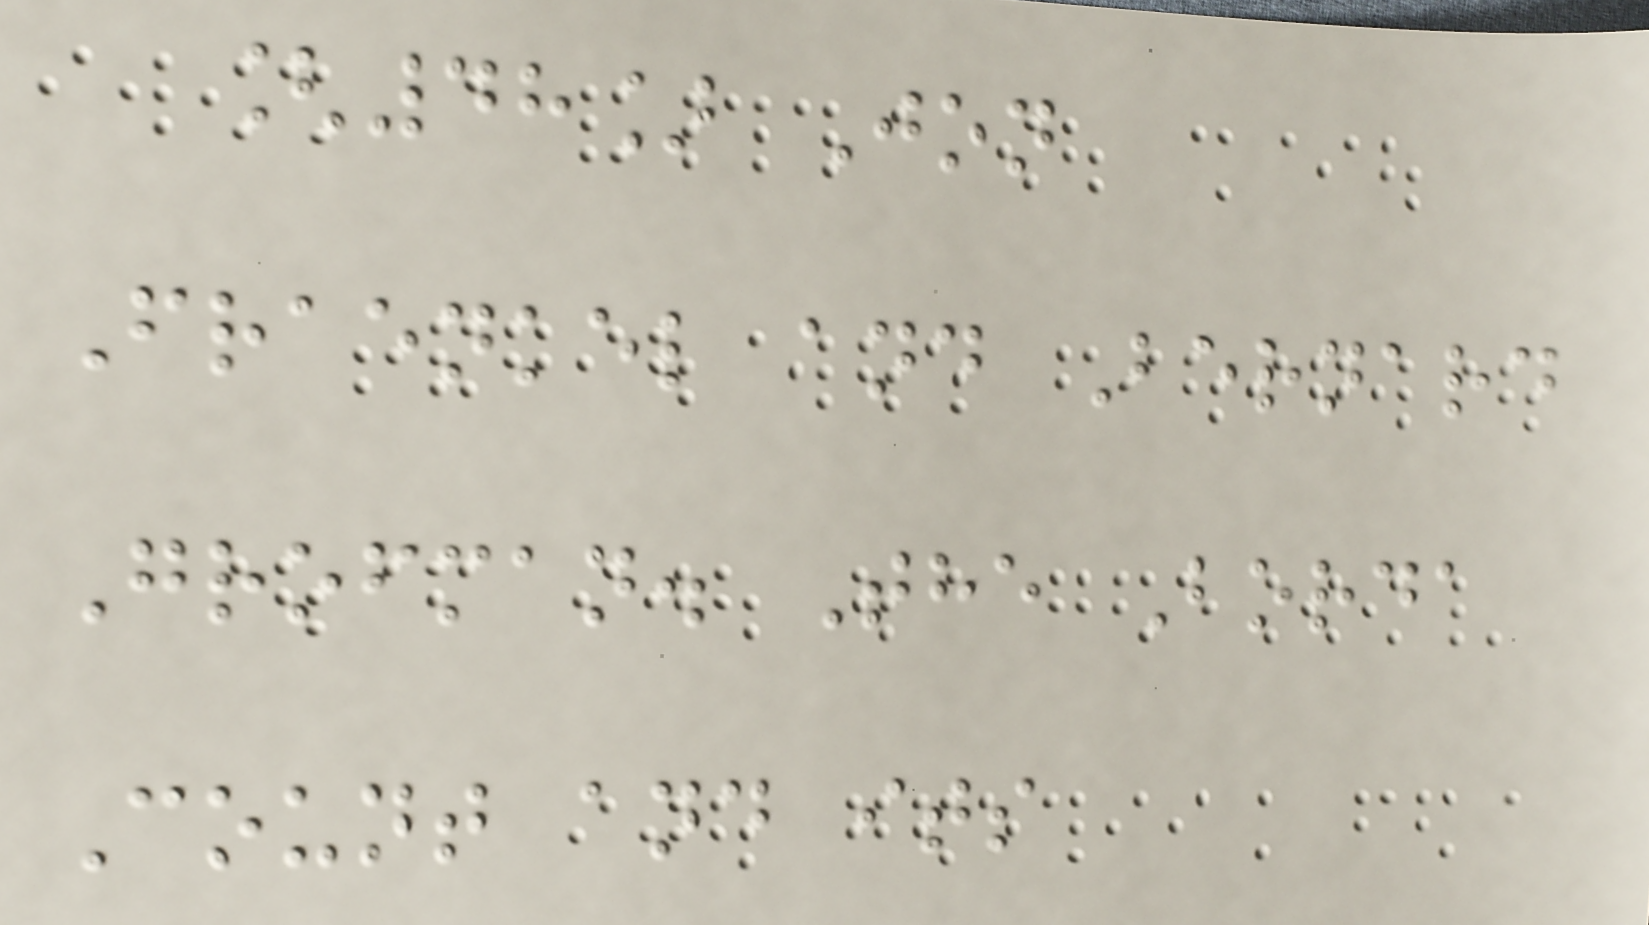[48] Jon
Fraenkel and Bernard
Grofman. The Borda
Count and its
